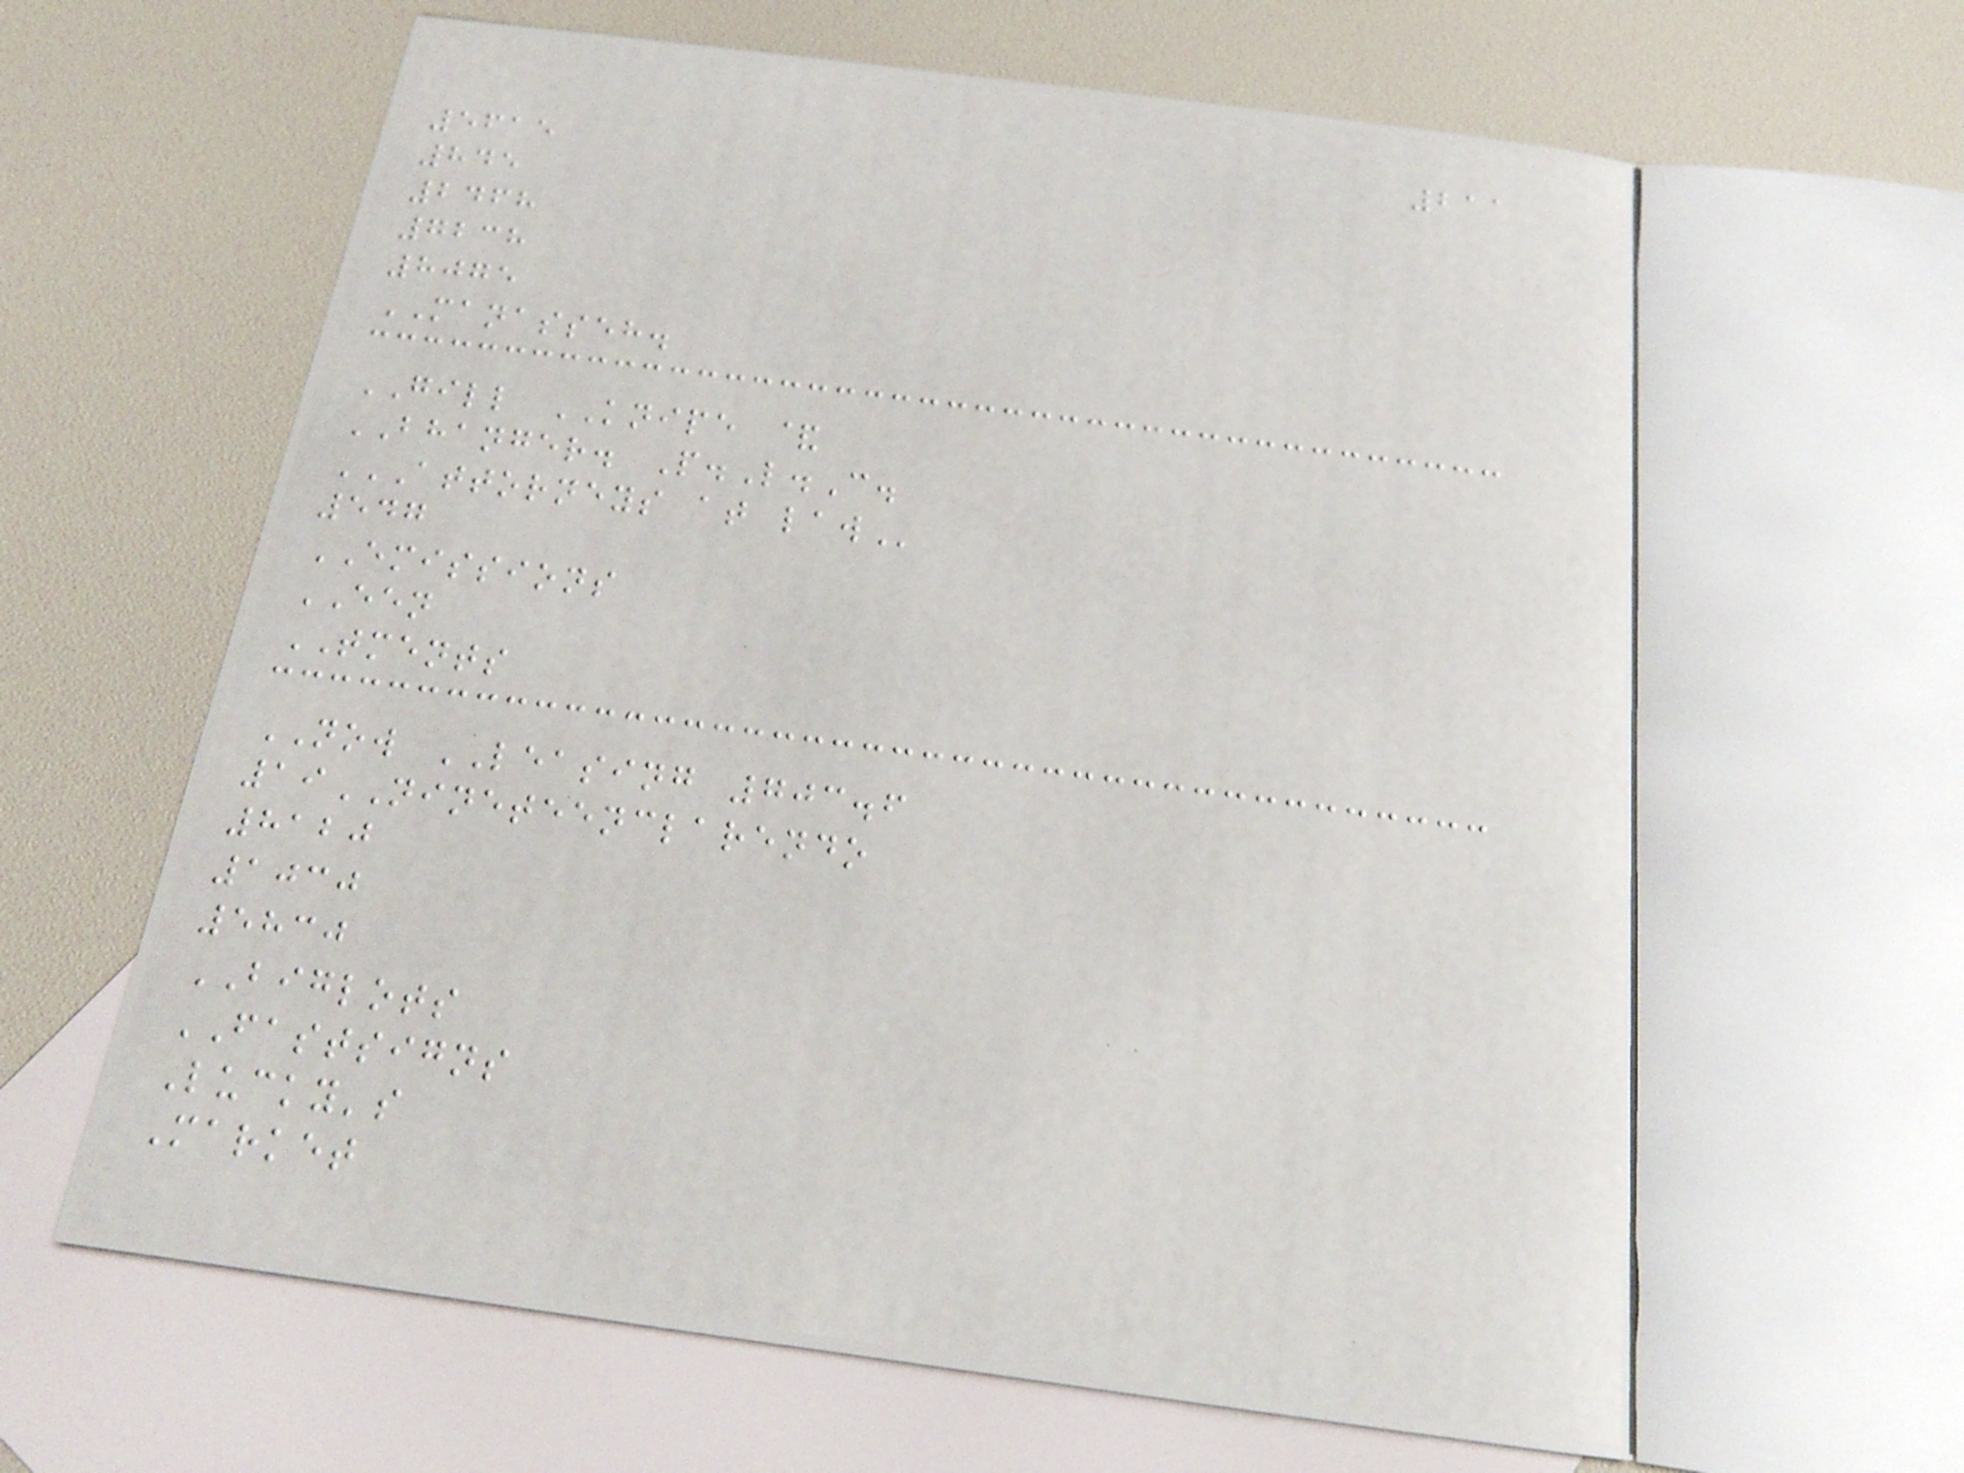211
5615
845
2468
7238
8075
MANASSEH.
GILL KNIPE &
BHANGER. P.L.C.
ATTORNEYS AT LAW
547
EMISSIONS
EEN
TMENTS
NOW LEASING 703.6
19NINETEENCLARENDO
8120
1030
5830
BIGLOTS
FASTSIGNS
Lucky's
Market
